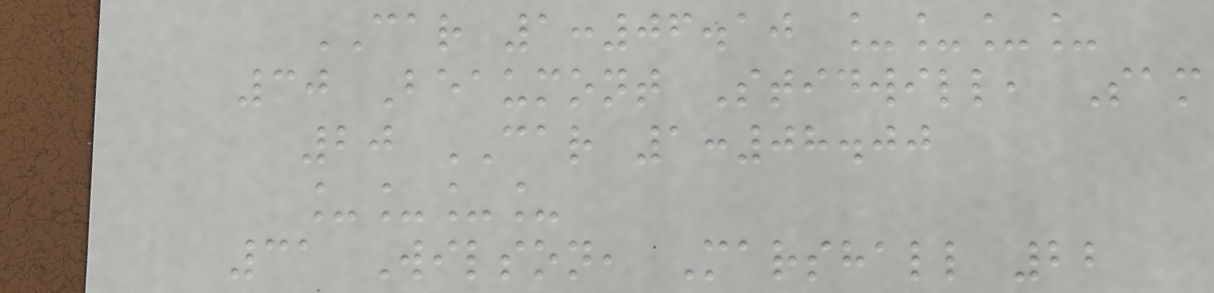CAR 1:06.10 ____
30 Beaumont Stidwill, Sam
20 CAR 1:08.00
____
31 Wilson, Marshall 22
